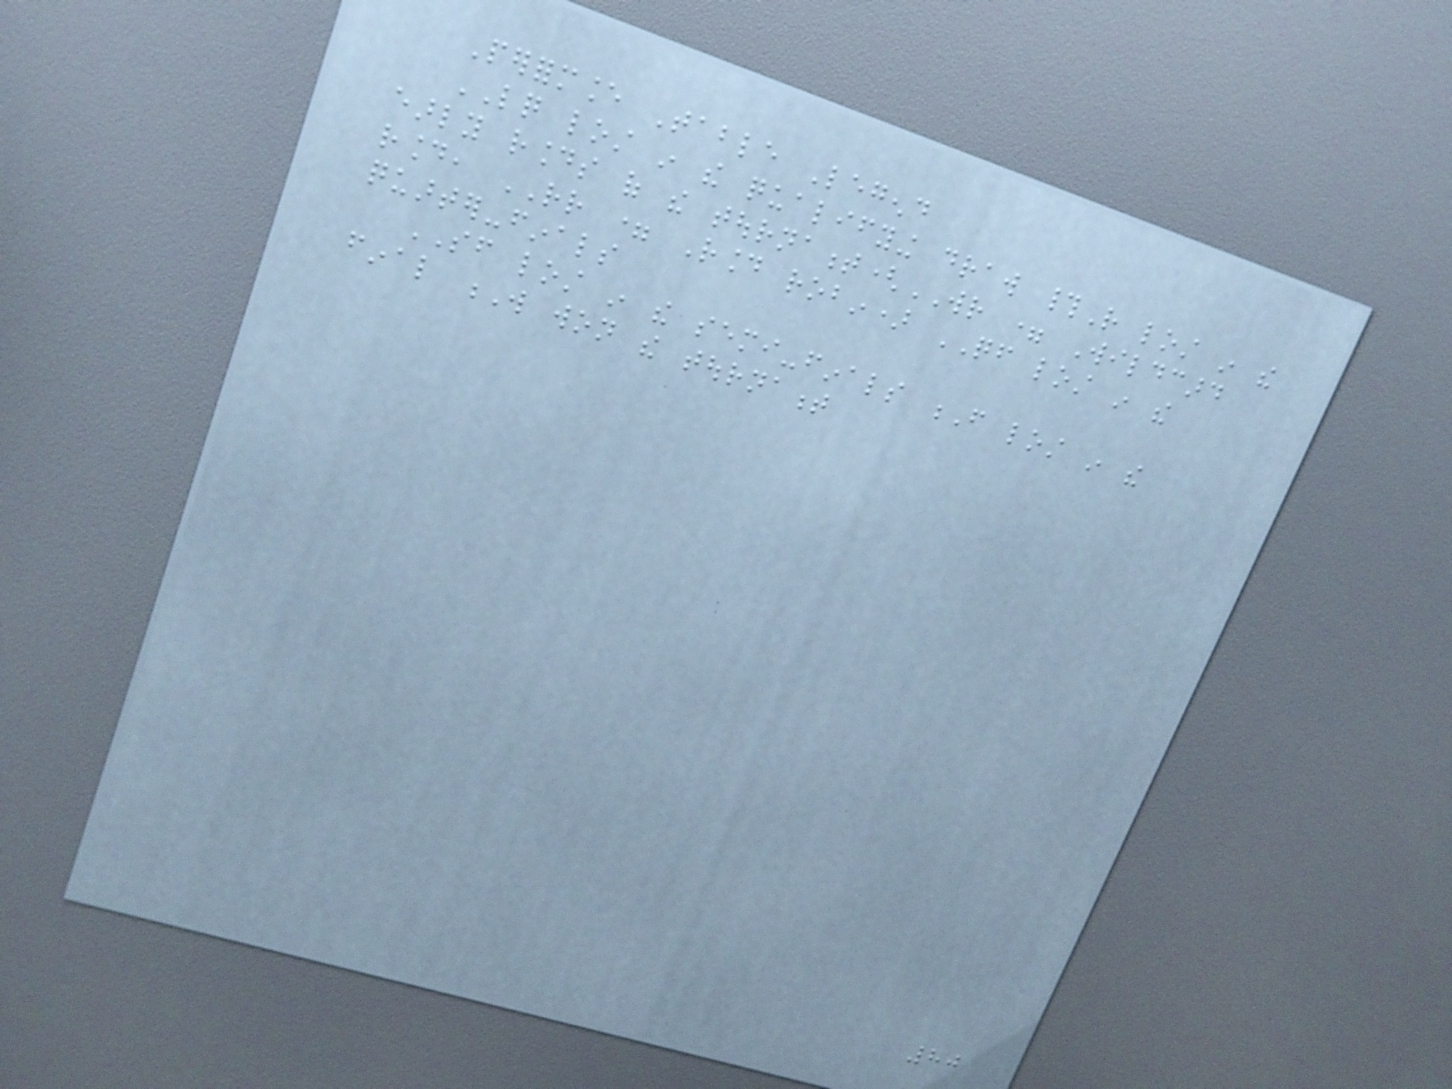Performance Table Legend
LQ lost in the qualifying draw #R lost in the
early rounds of the tournament(WR = Wildcard
round, RR = Round robin) QF lost in the
quarter-finals
SF lost in the semi-finals F lost in the
final W won the tournament
80
